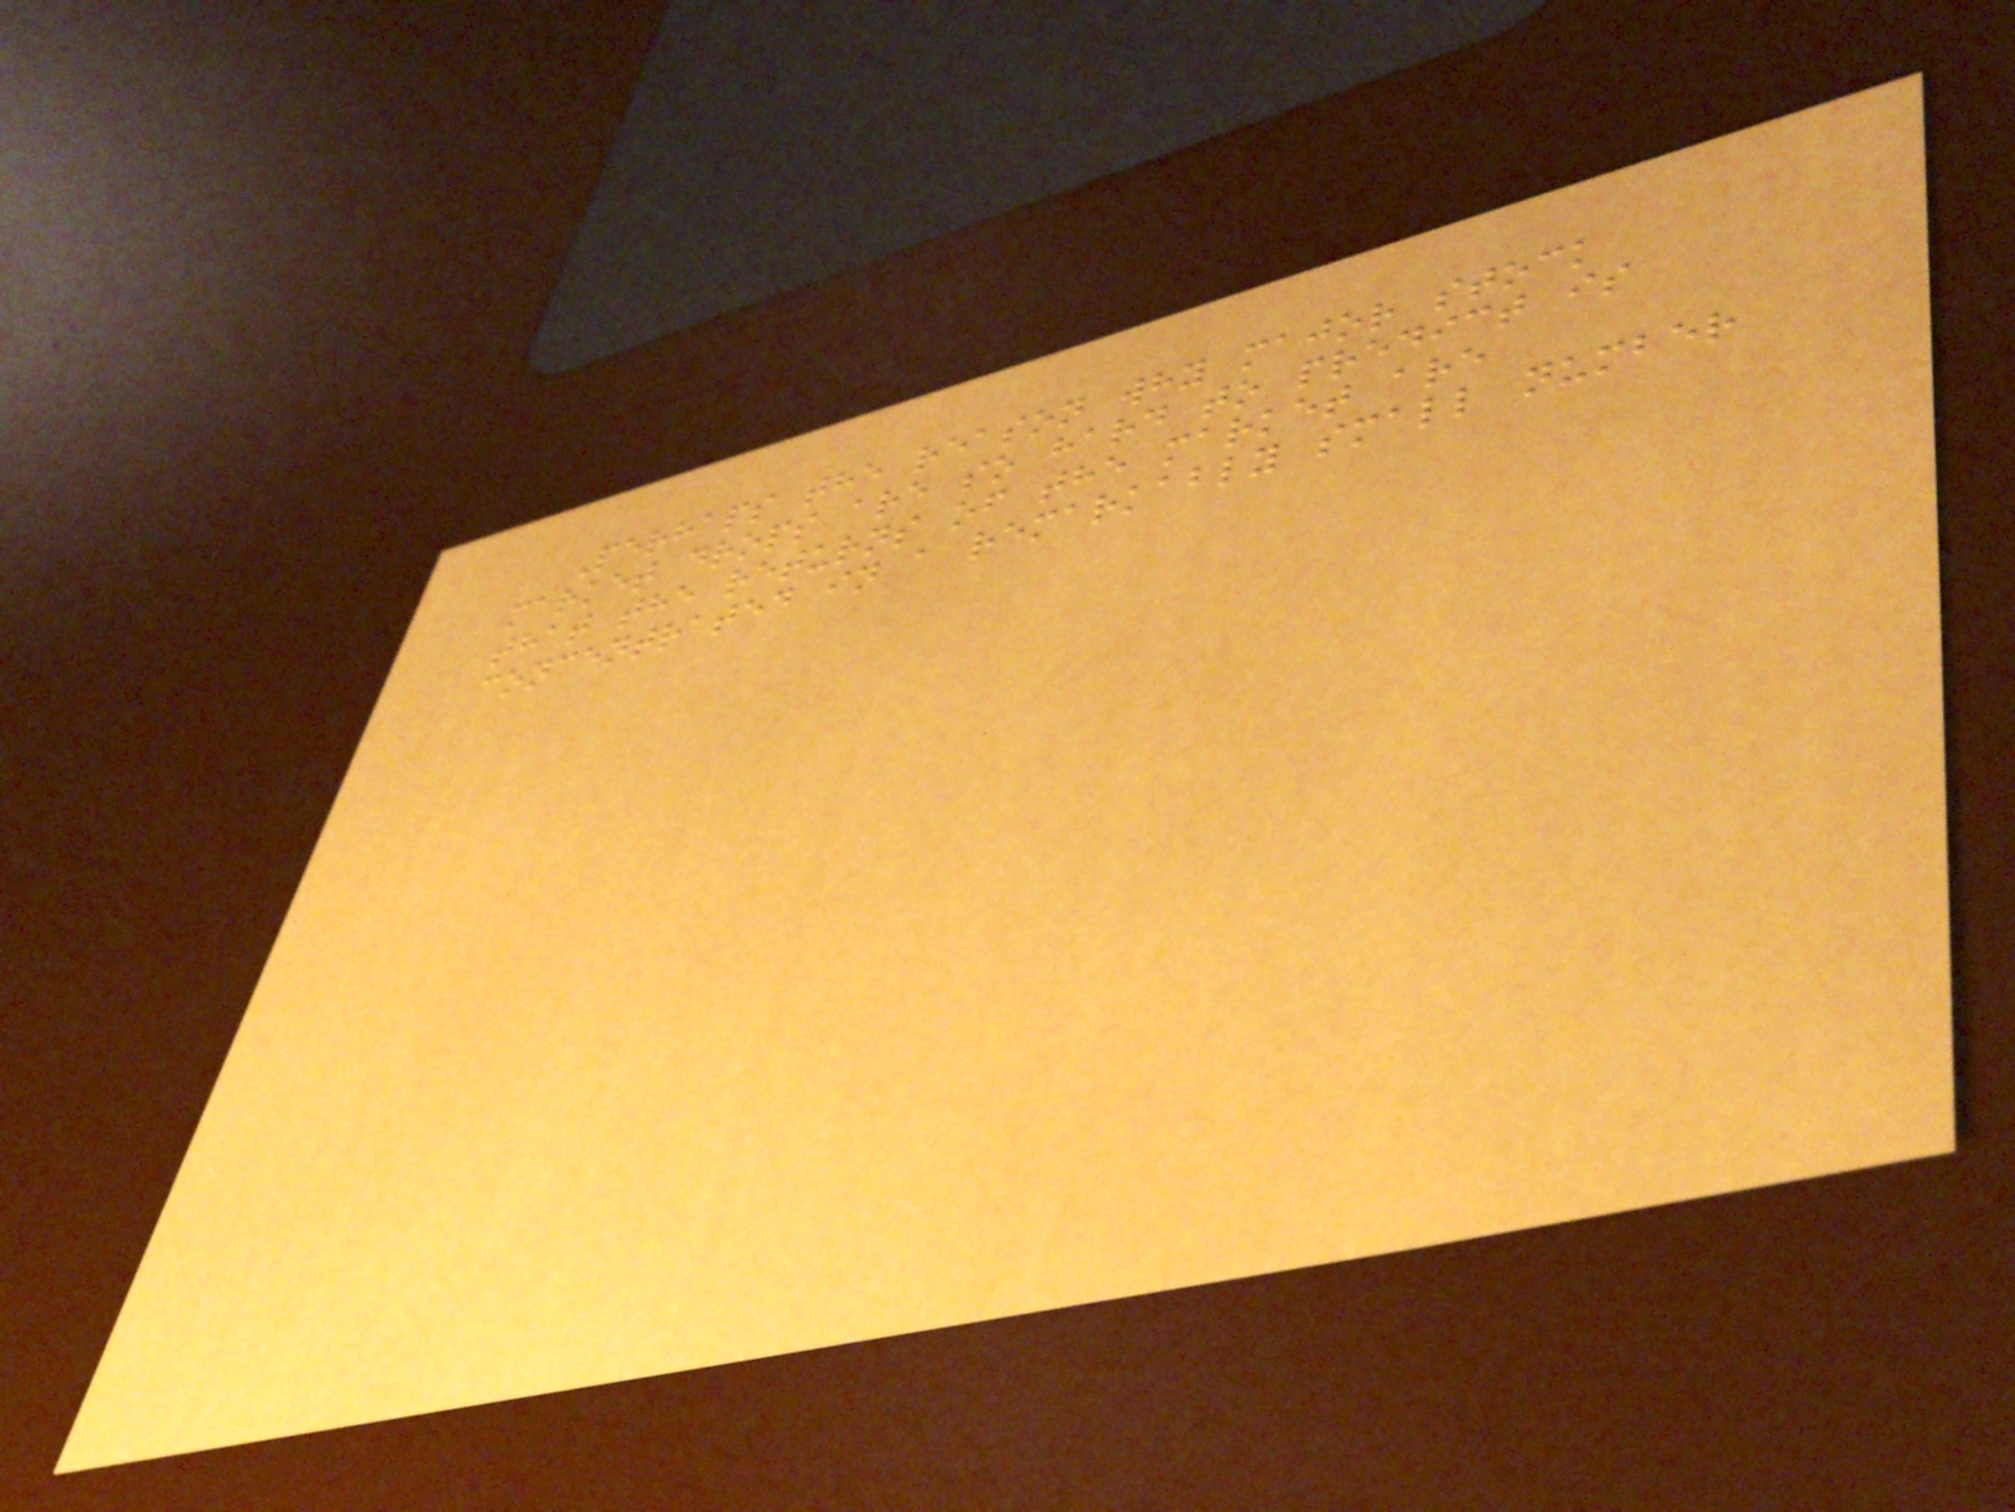Perhaps the reason why major stock
market drops are so hard to predict is
that the returns of the market are
concentrated in a remarkably small number
